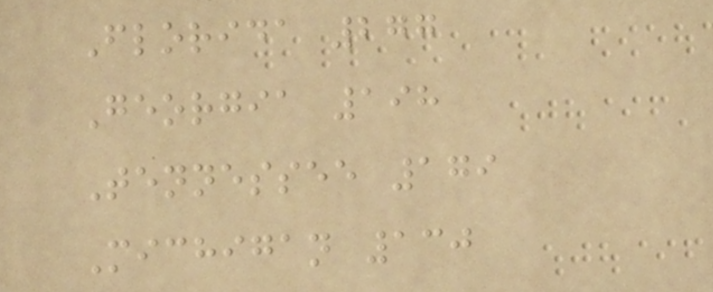Florida 277
Georgia 198
Tennessee 179
Michigan 130
